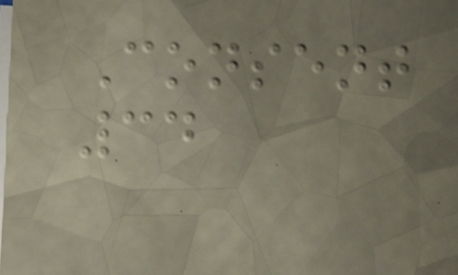Consent
34
